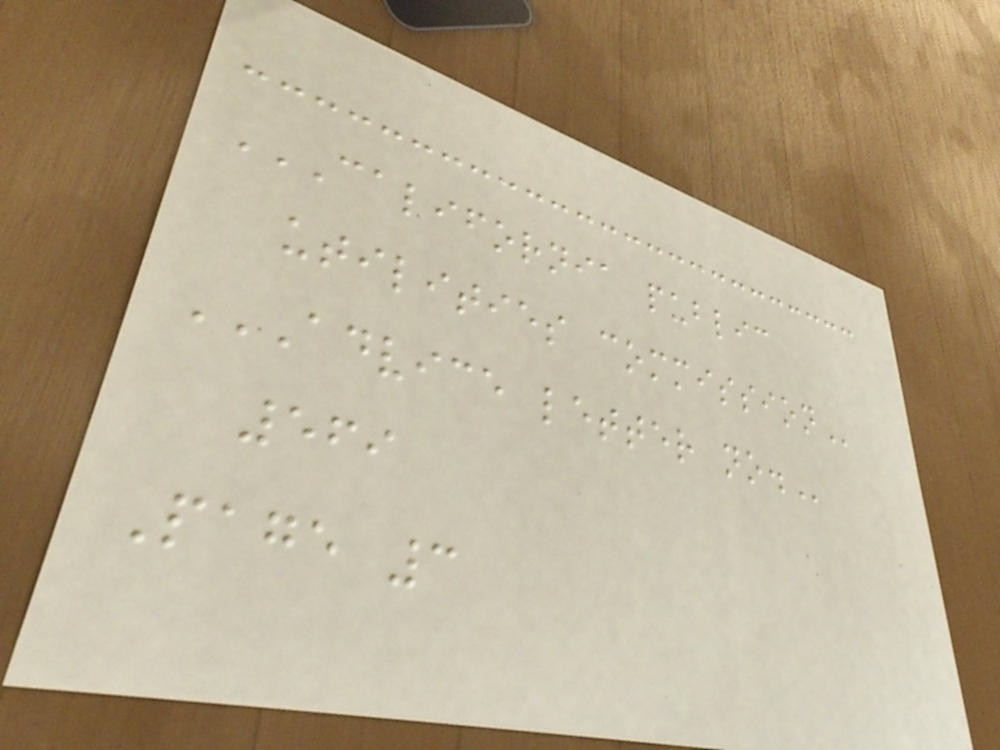CALIFORNIA PUBLIC
UTILITIES COMMISSION
ADVICE LETTER NO.
569
Page 3
